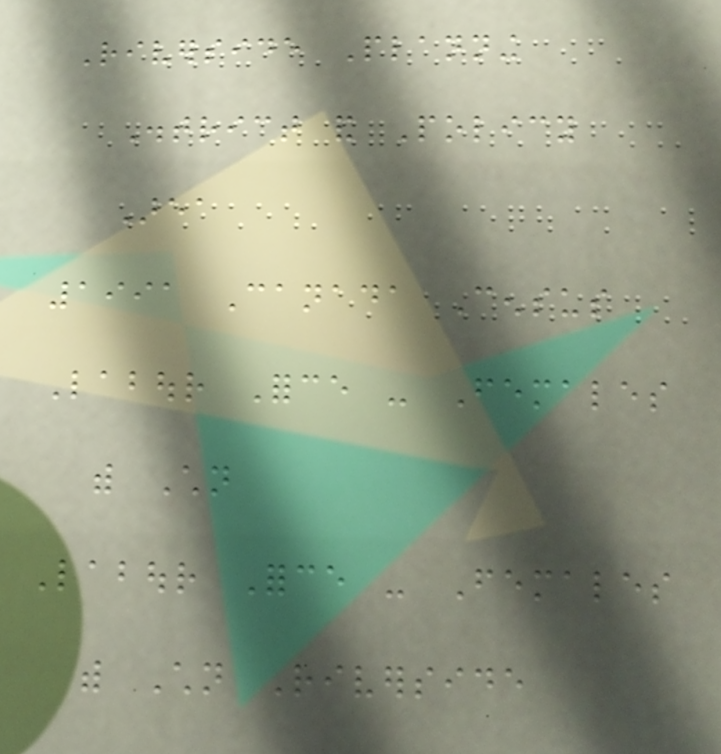Riverside Planning
District and Policy
Area
1991 Canada Census
Labour Force - Females
with Children
Labour Force - Females
with Children Riverside
